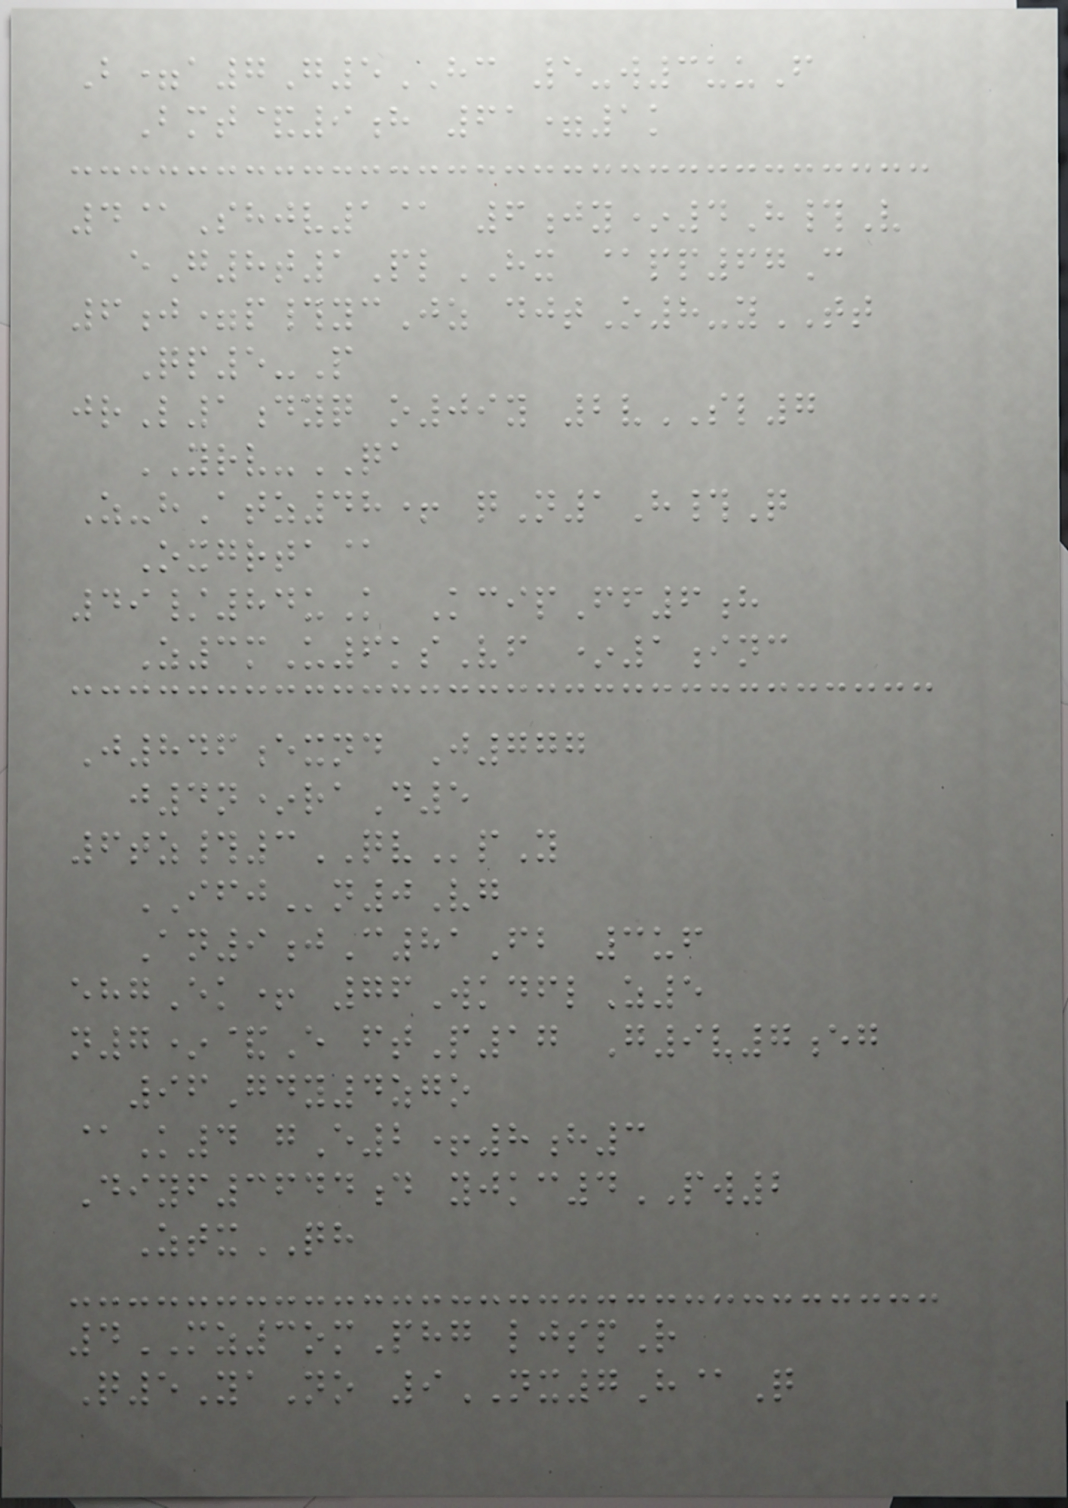B=a7G5HC 5-w3uuF
Bmt&9h 61=1k
4@Shjv1@ 6jy*4H#V
eG8t1PlHX @pp67C
6j=p#ycJz djtO8-yTT
Qp5-P
jrL1dyq o09y 2vSL7
YRV-QA
Z-hAtz48+ qN1H#Q
Oxgrta@
49/84uK KcipFf6h
Z3mU6ksVf *1inc
J846exnd J777
j4n*raD5
6tz#3QVpY
IFJn0Vg
An9jC81Fb 3uf
ehgEk+ 76WkdflZ5
n7*&E ftP17 G9v7eg
96Gdy4zgo
@K4 gE2+8h3
Diyf3644d yjkc4PW2
ZtxQH
4MZ3omPhg ljspR
Q5YaNo 9NX7H@Q
